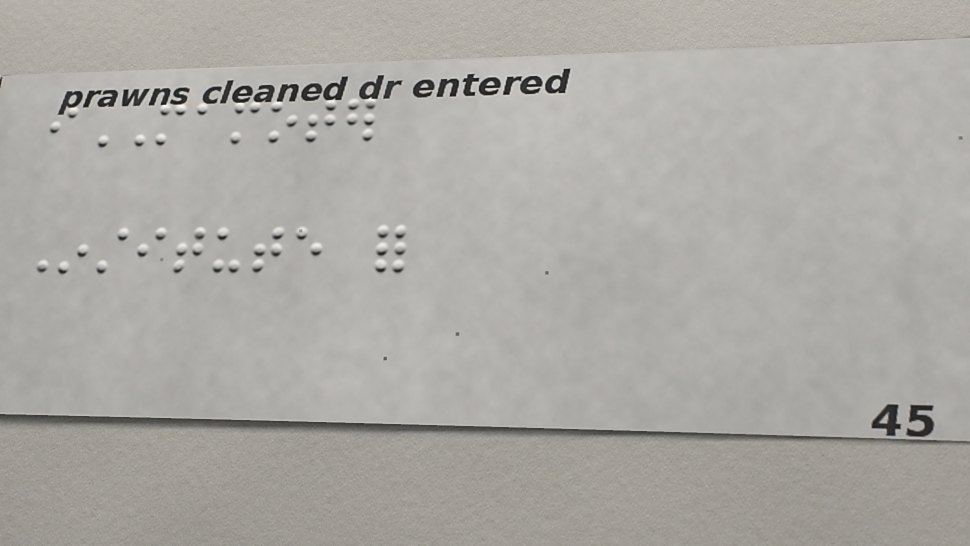iMAMOTER
Institute for
